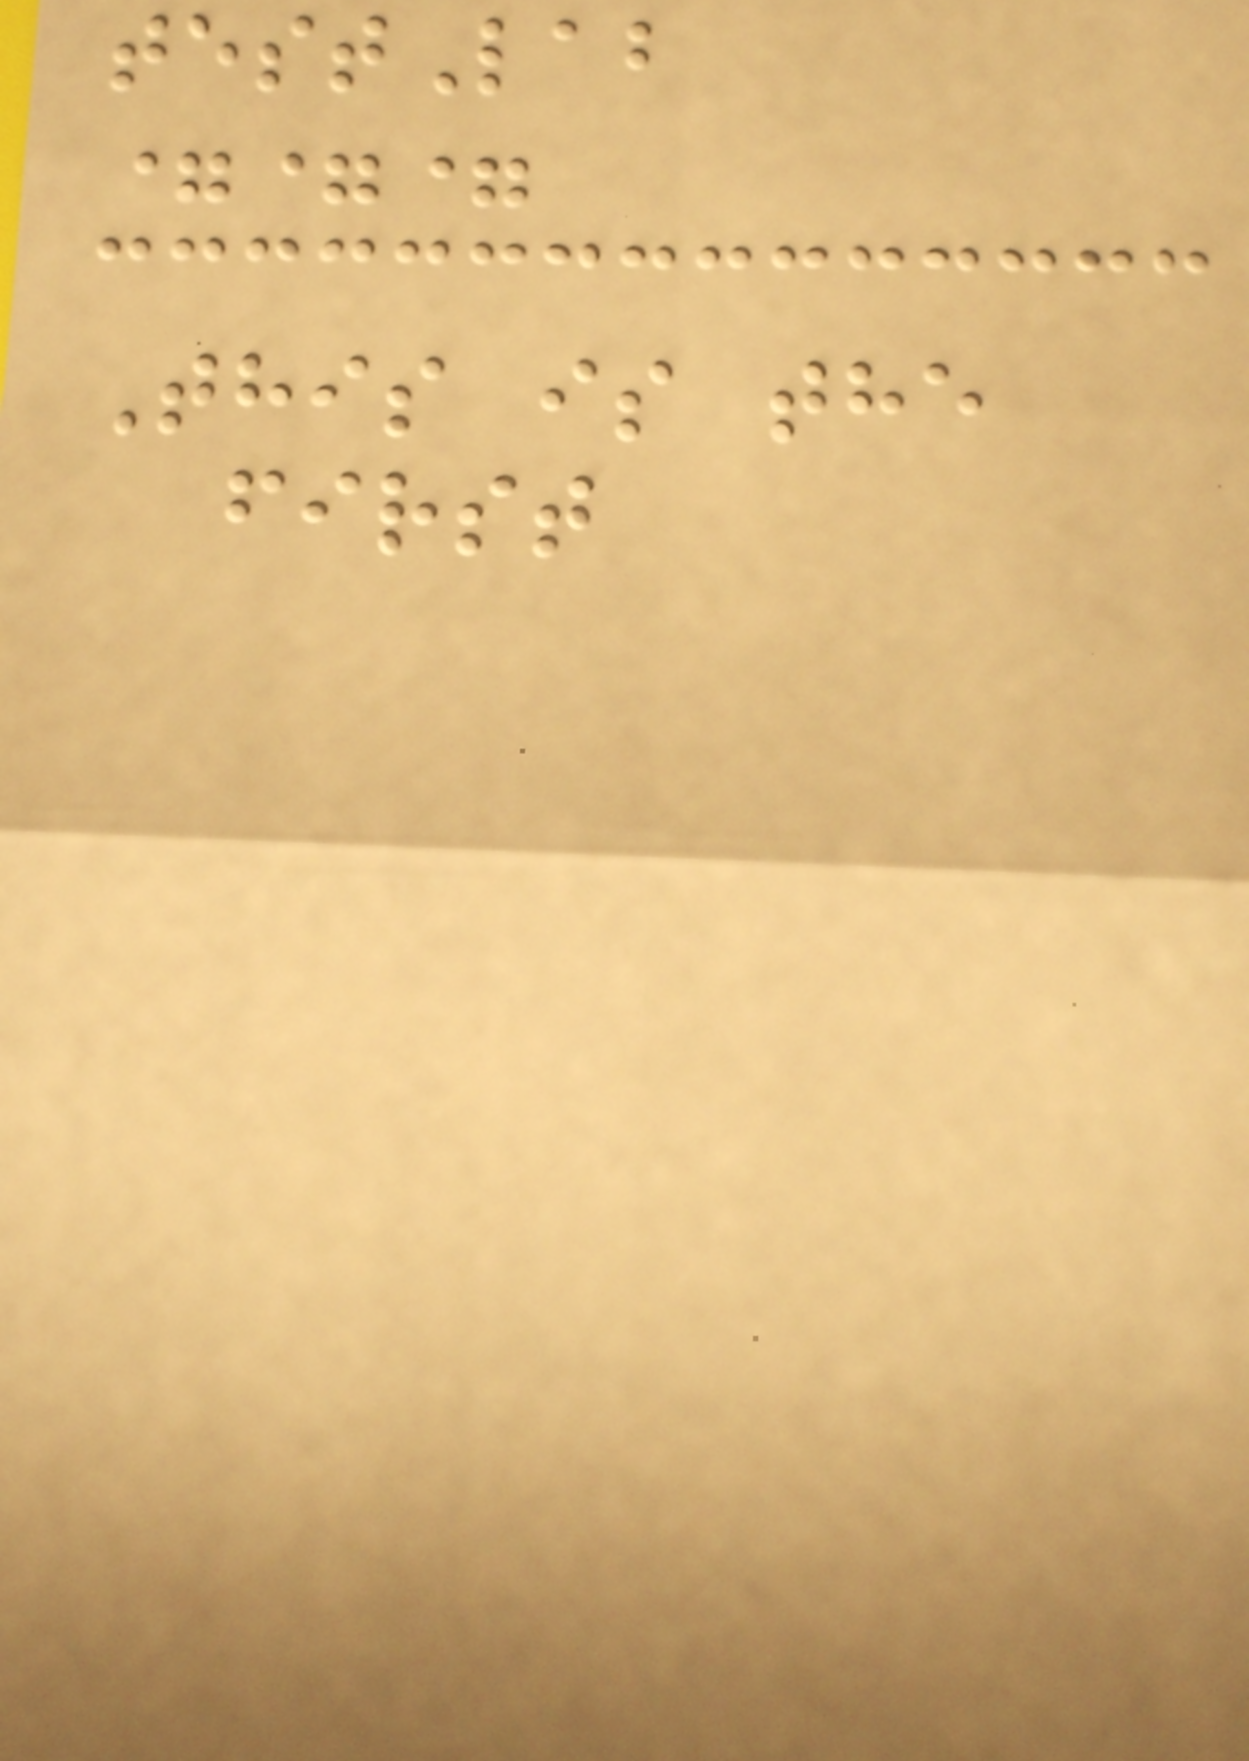testLab
===
This is the
first
